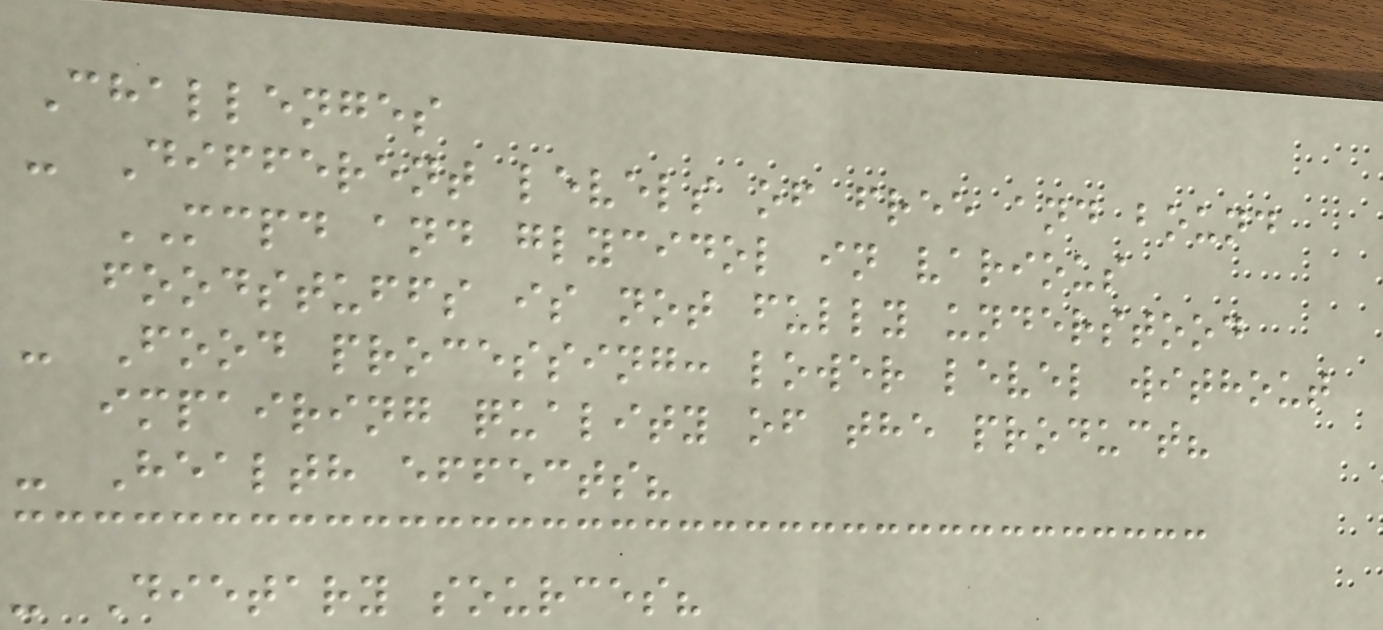Challenges
- Different levels of free and bound
MCPD and glycidol in various
foodstuffs is not fully understood
- Food processing: lower level without
impairing quality of the product?
- Health effects?
- Dietary sources?
